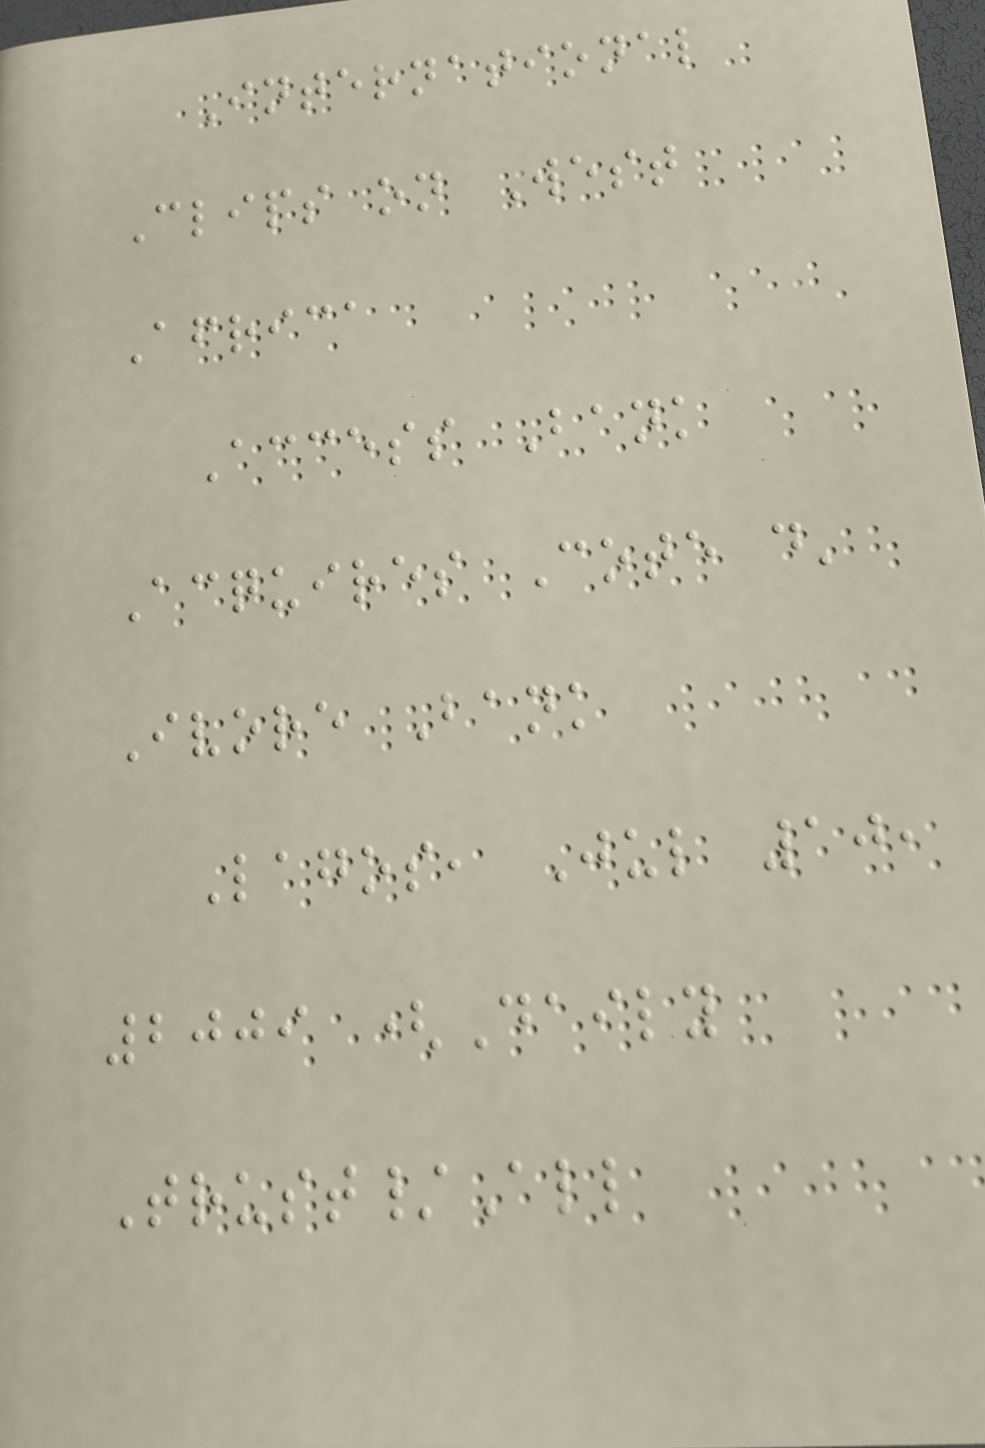International
Clips on West
Africa
Access Bank
Acquires Cote d'
Ivore Bank
Lagos, Jul 10,
2009 (Daily
Trust/All
